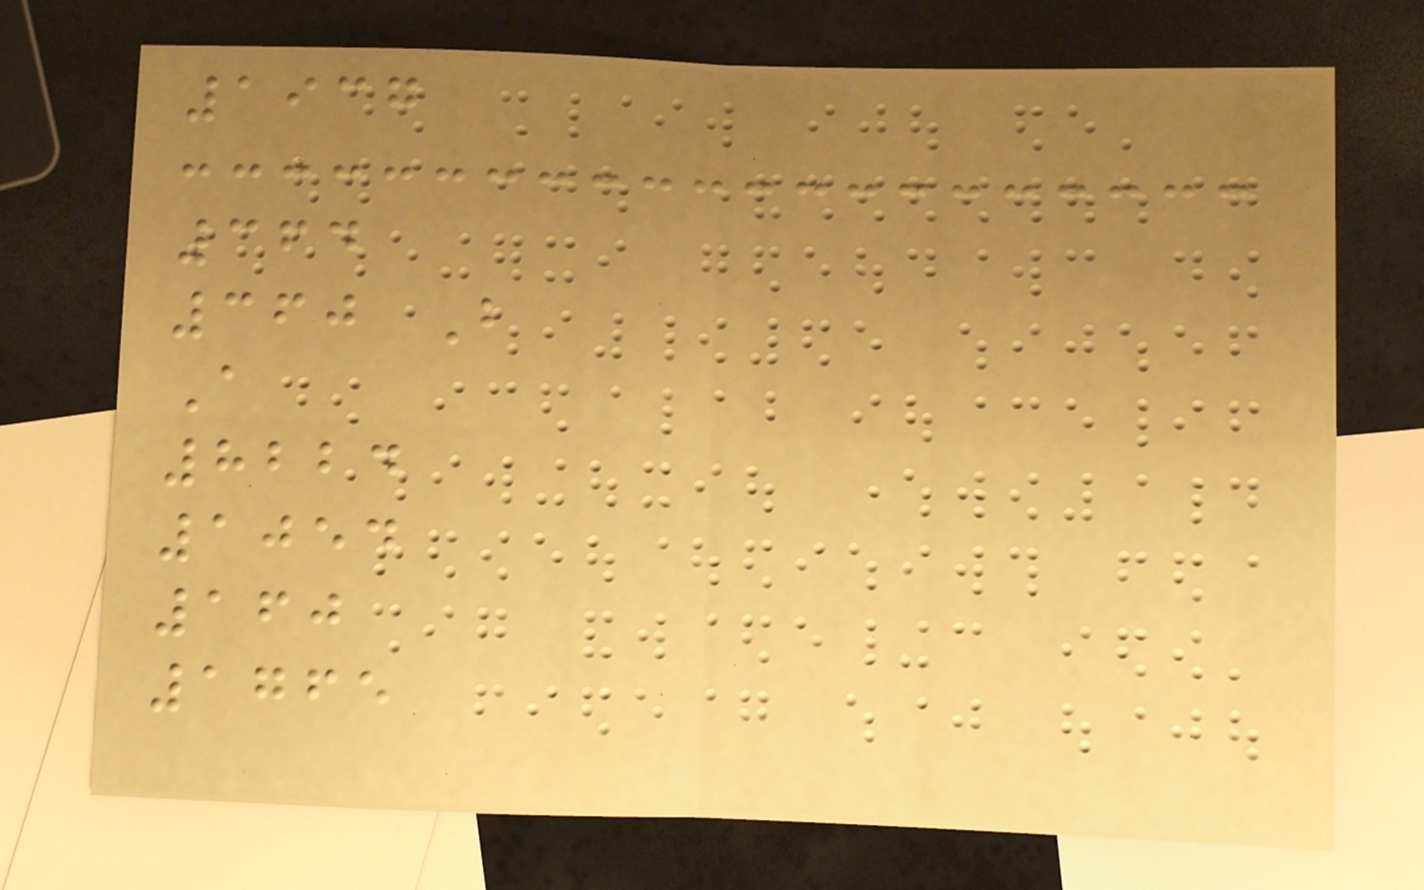1937
364
360 B
A
8224
1054
160
1765
